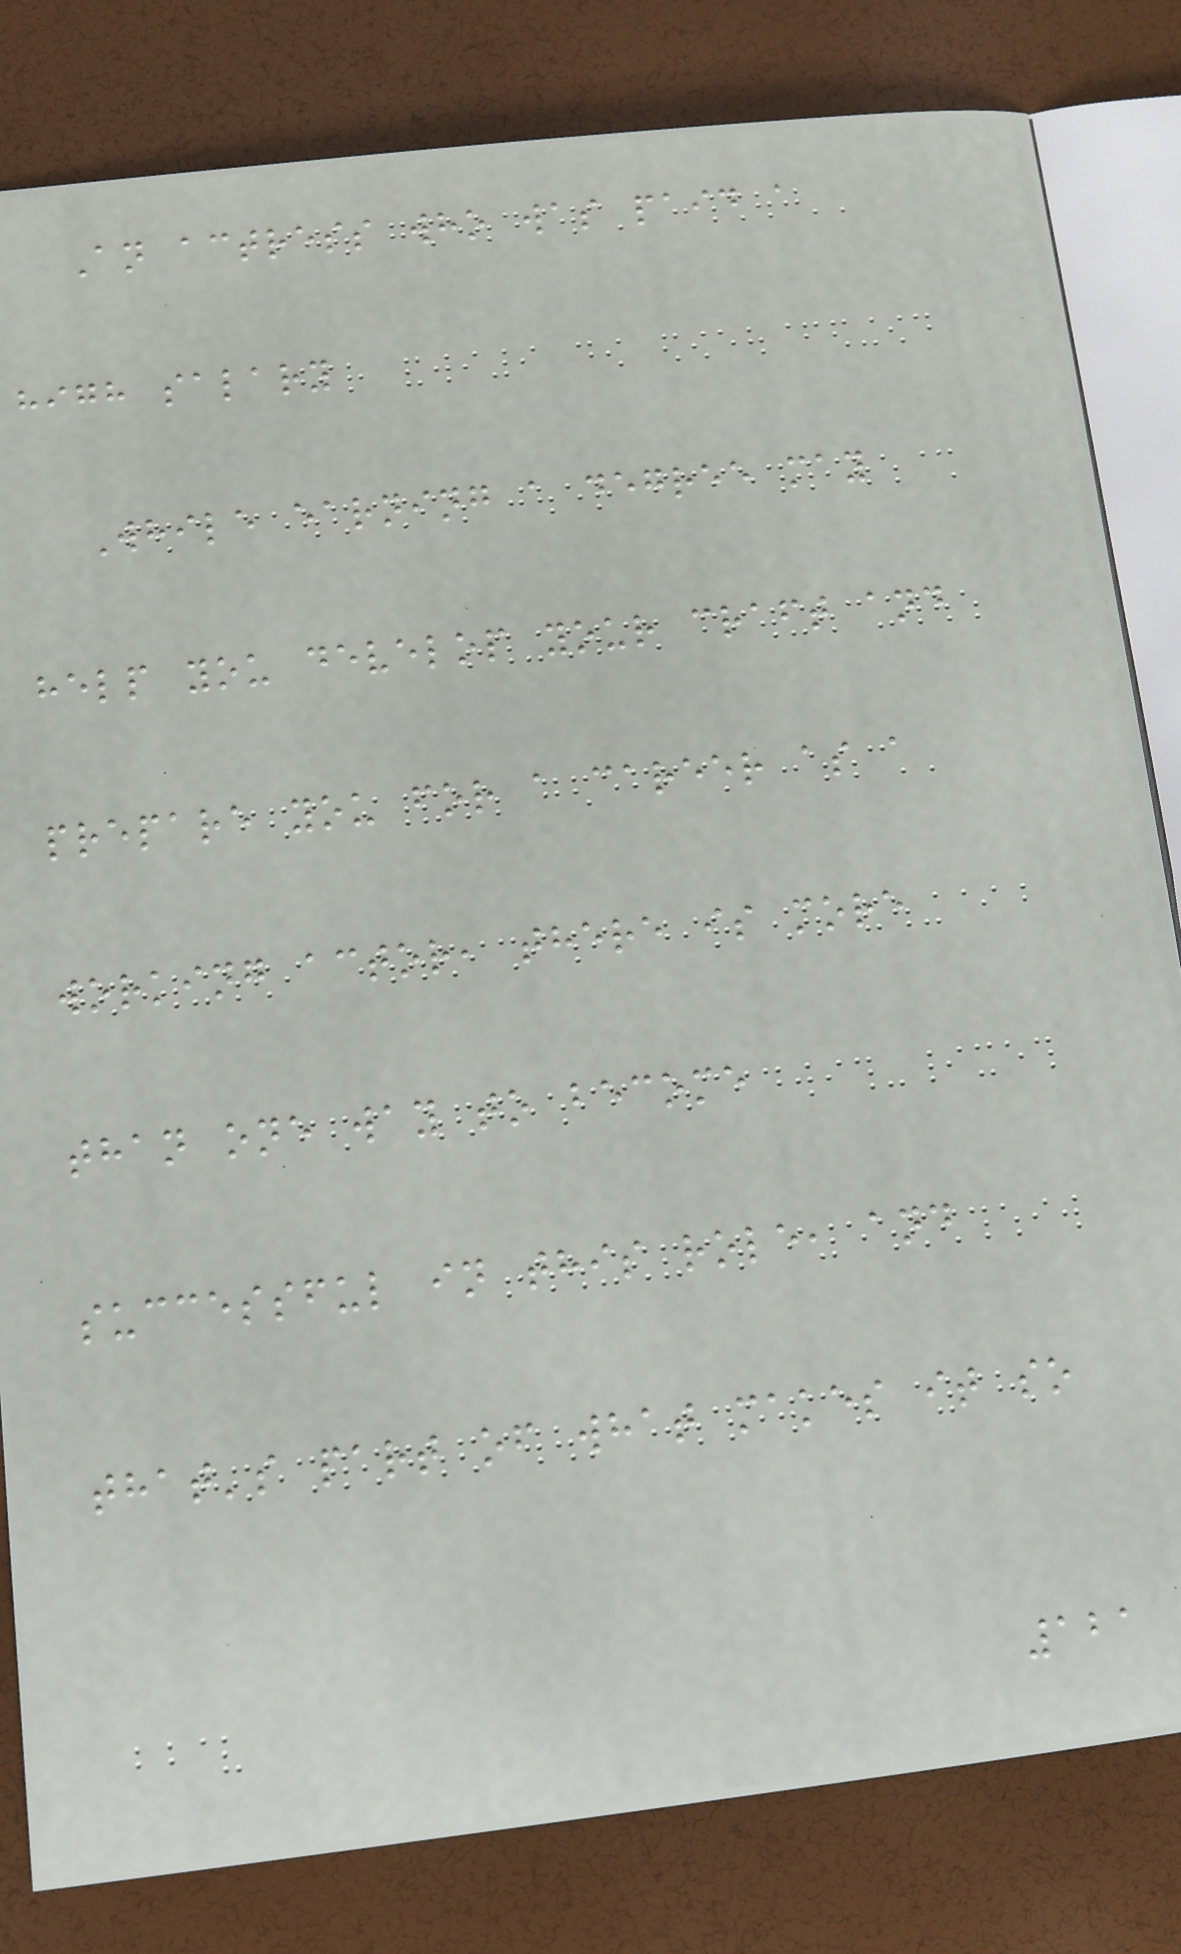An actress who was paid a
high salary
While earning a degree may
help you develop your craft and
prepare you for a career as a
working actor, there is more
than one way to become
successful in this role, and
that's part of what makes it so
121
